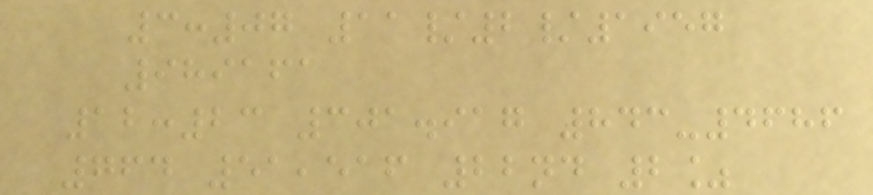3:07 11/2/1957
989161
12:23 301.917 843-4686
764 51,516 22nd 2%
